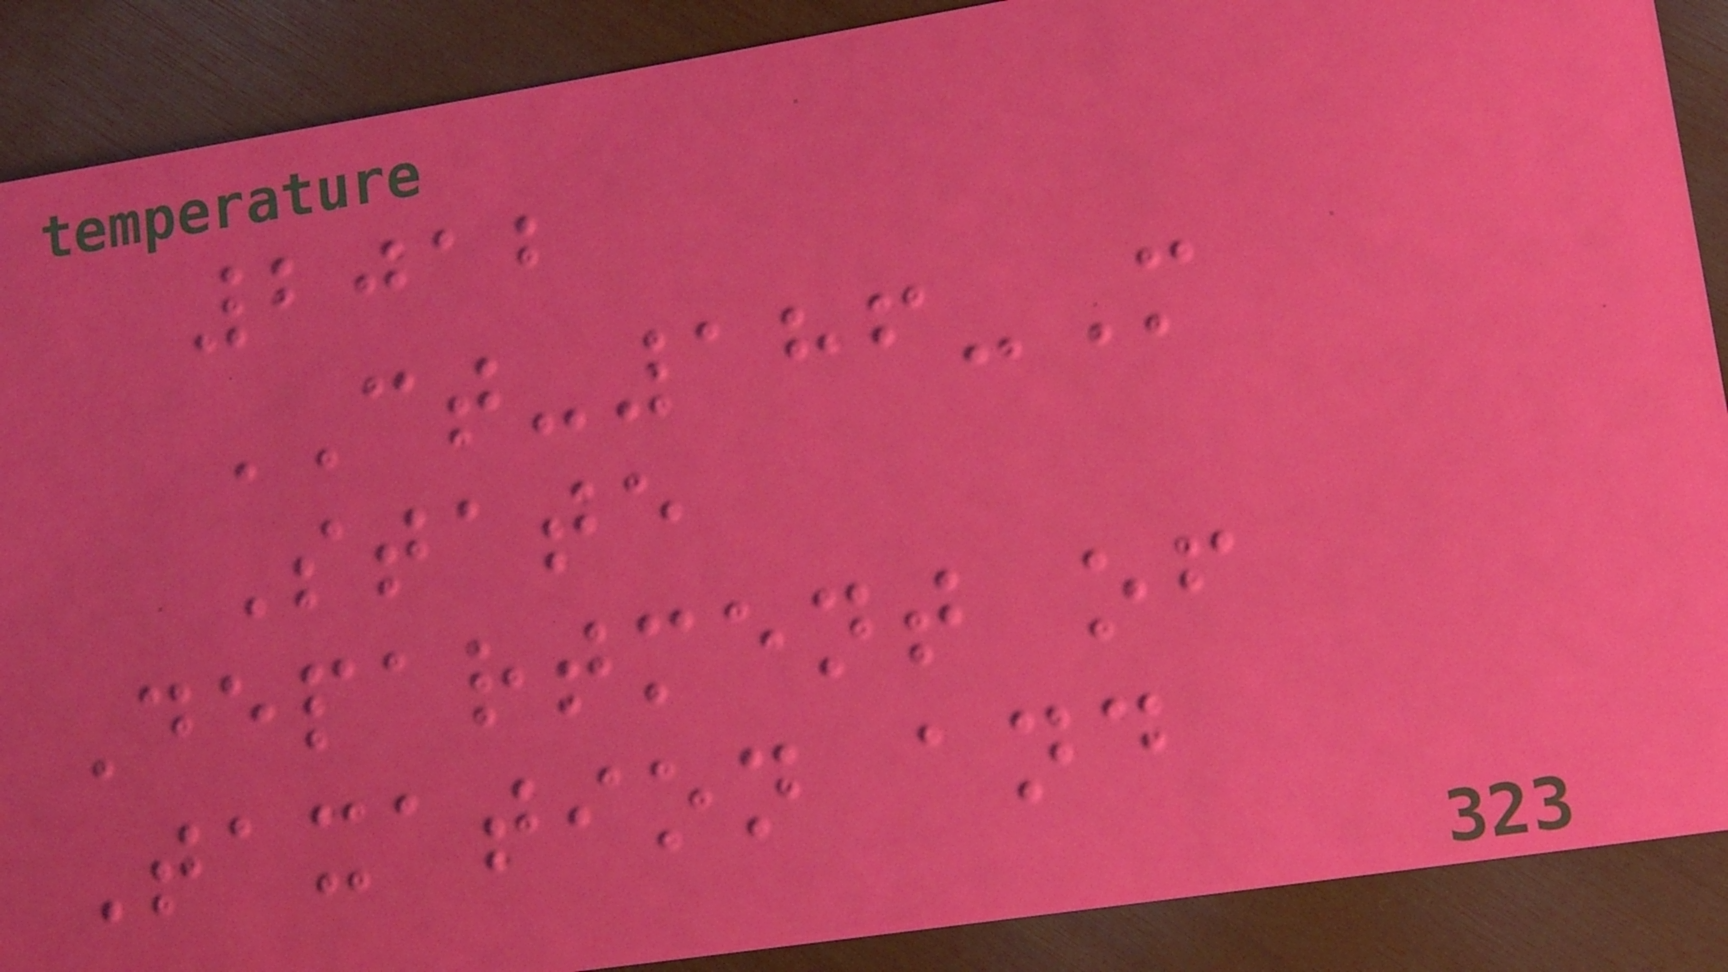2012
CT-186-M
State
Department of
Taxation and
